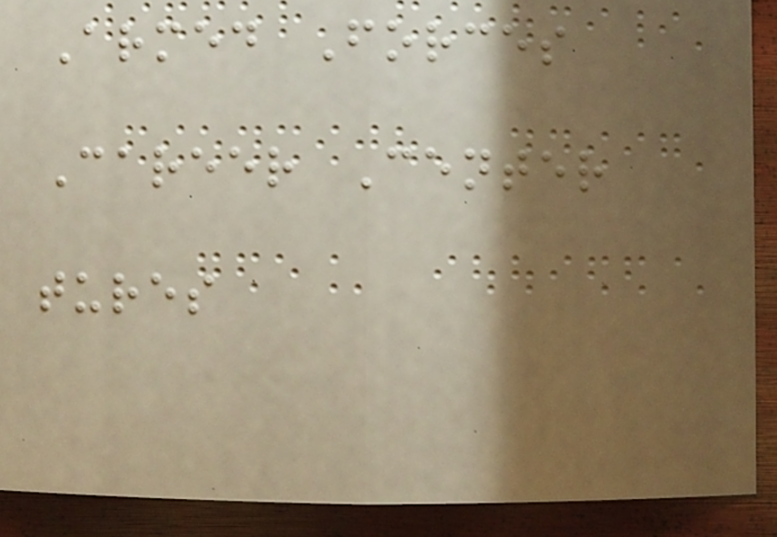Armed Forces
Career Center
tures
